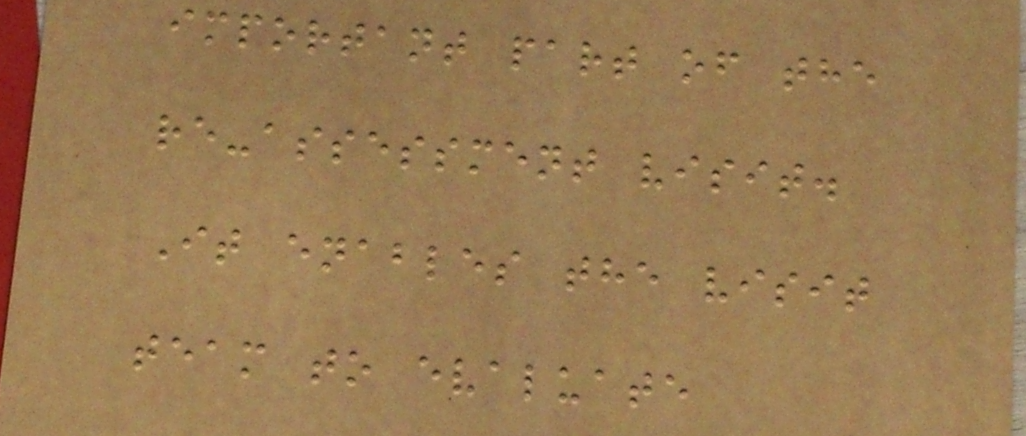important part of the
re-assessment visit.
It enables the visit
team to evaluate
